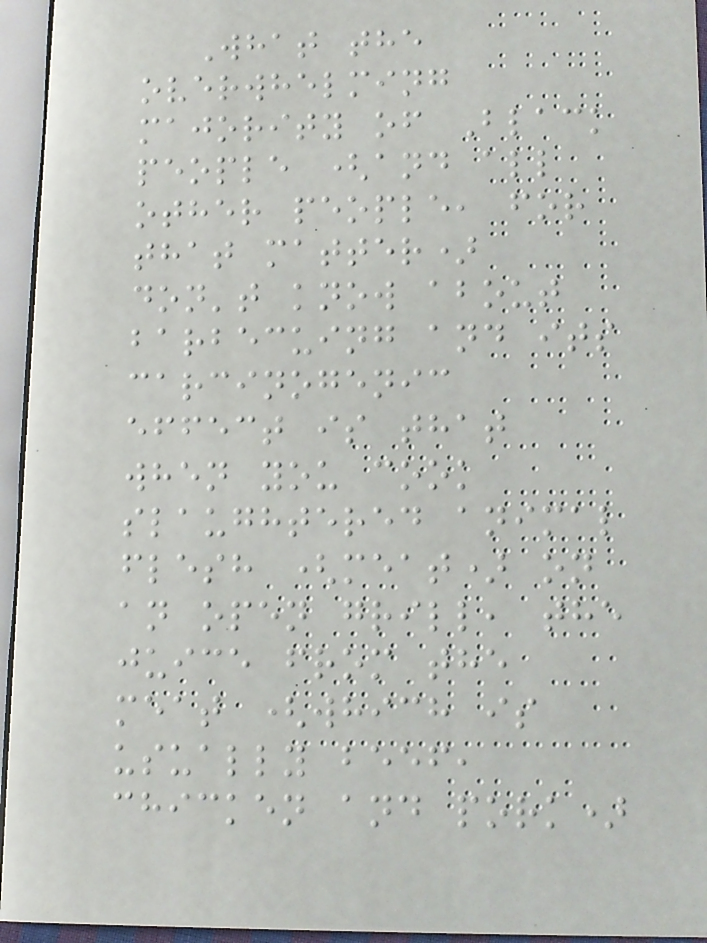What the
overwhelming
majority of Black
people (and all
other people, for
that matter)
don't know about
barbecuing and its
carcinogenic
effect is that
when you cook
slaughtered animal
flesh (meat) on
an open grill, the
juice from the
meat (which is
usually beef,
chicken and pork)
